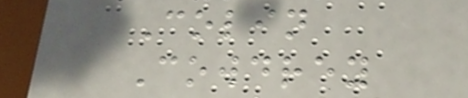Colin
Cowdrey
